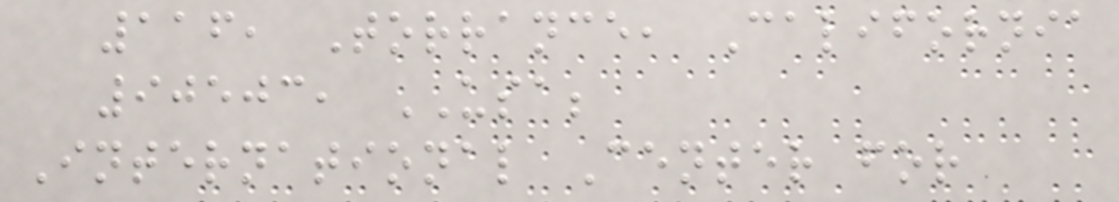116, Torrance, California
90503, USA;
International Center for
